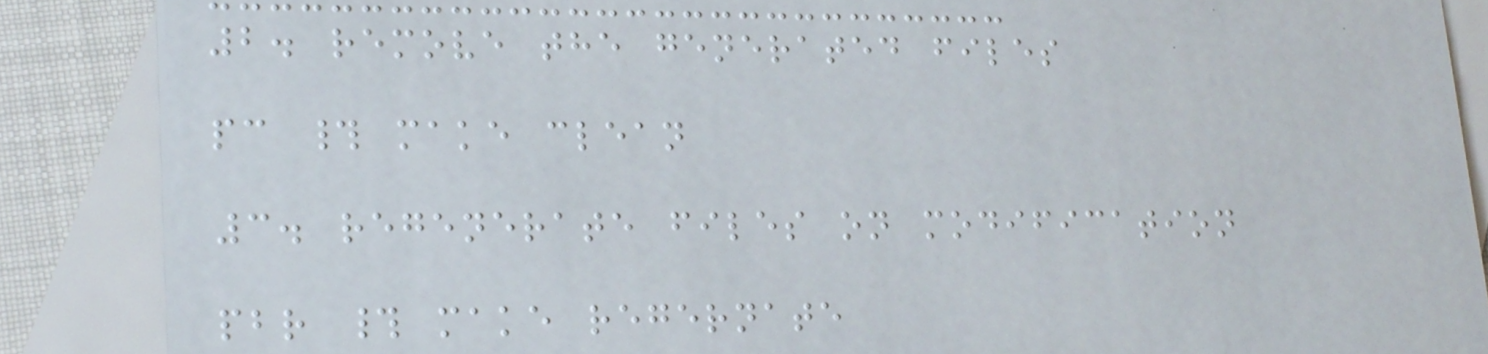2. remove the generated files
pc # make clean
3. regenerate files on modification
pbr # make regernate
